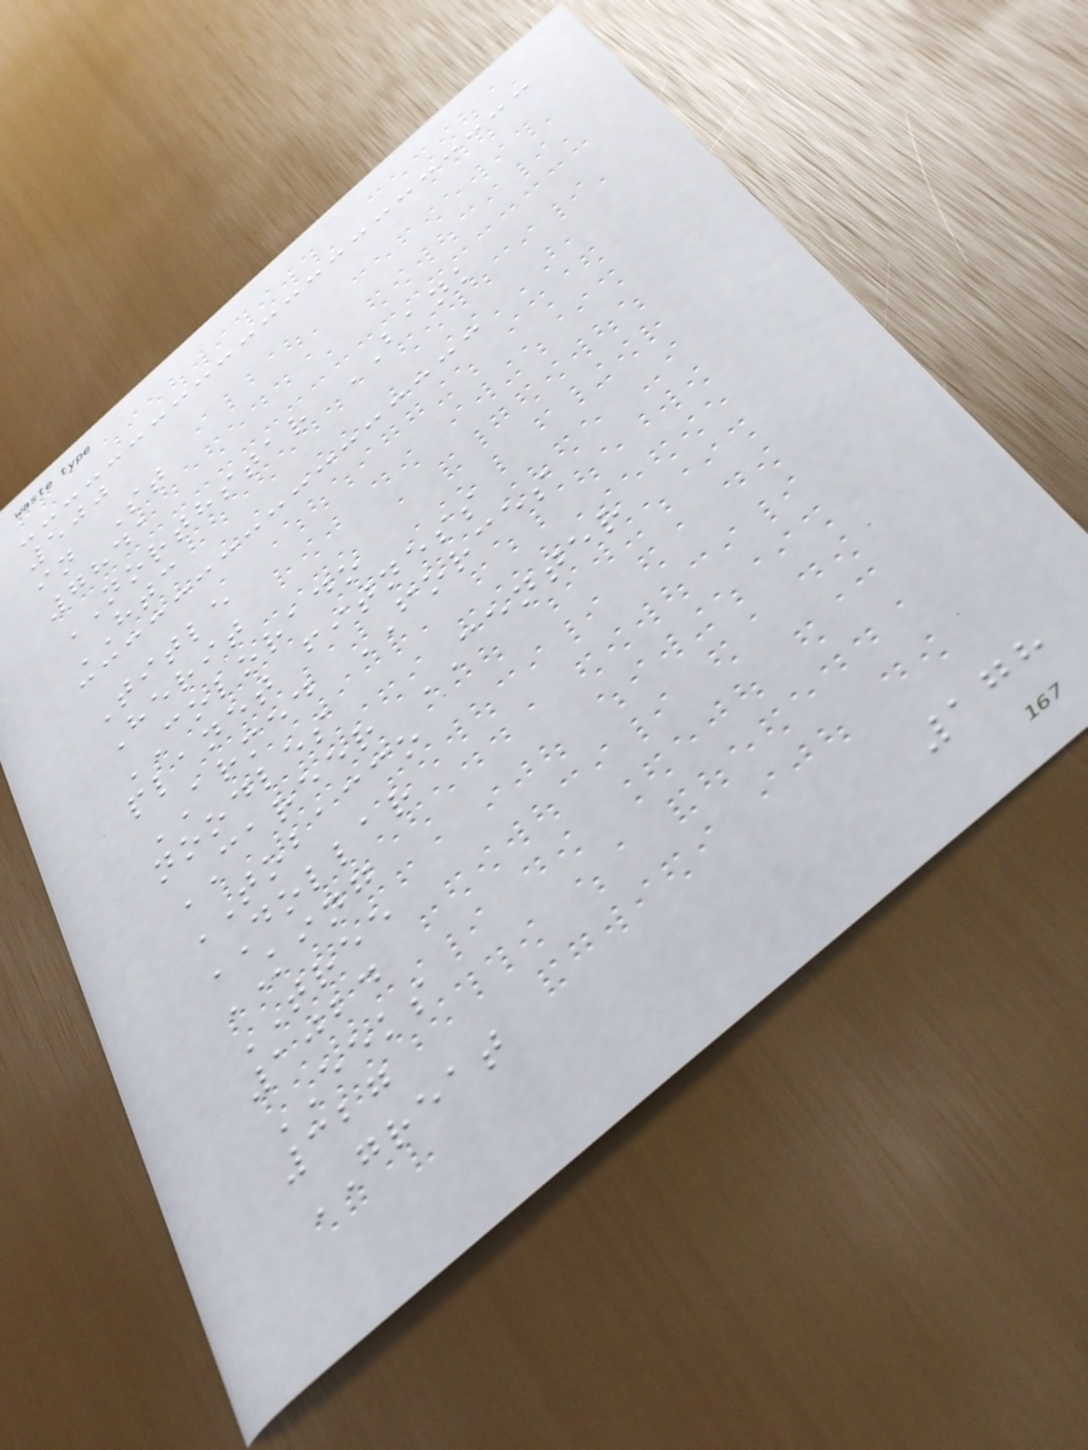500
in St
7841
NORTHSTAR BANK
HTC
Title
Herit
COLORADO
planet fitness
ARMED FORCES
noodles
CAREER CENTER
TOBACCO
DOLLAR
KING
TREE
1024
EEKS
327
GREAT
178
